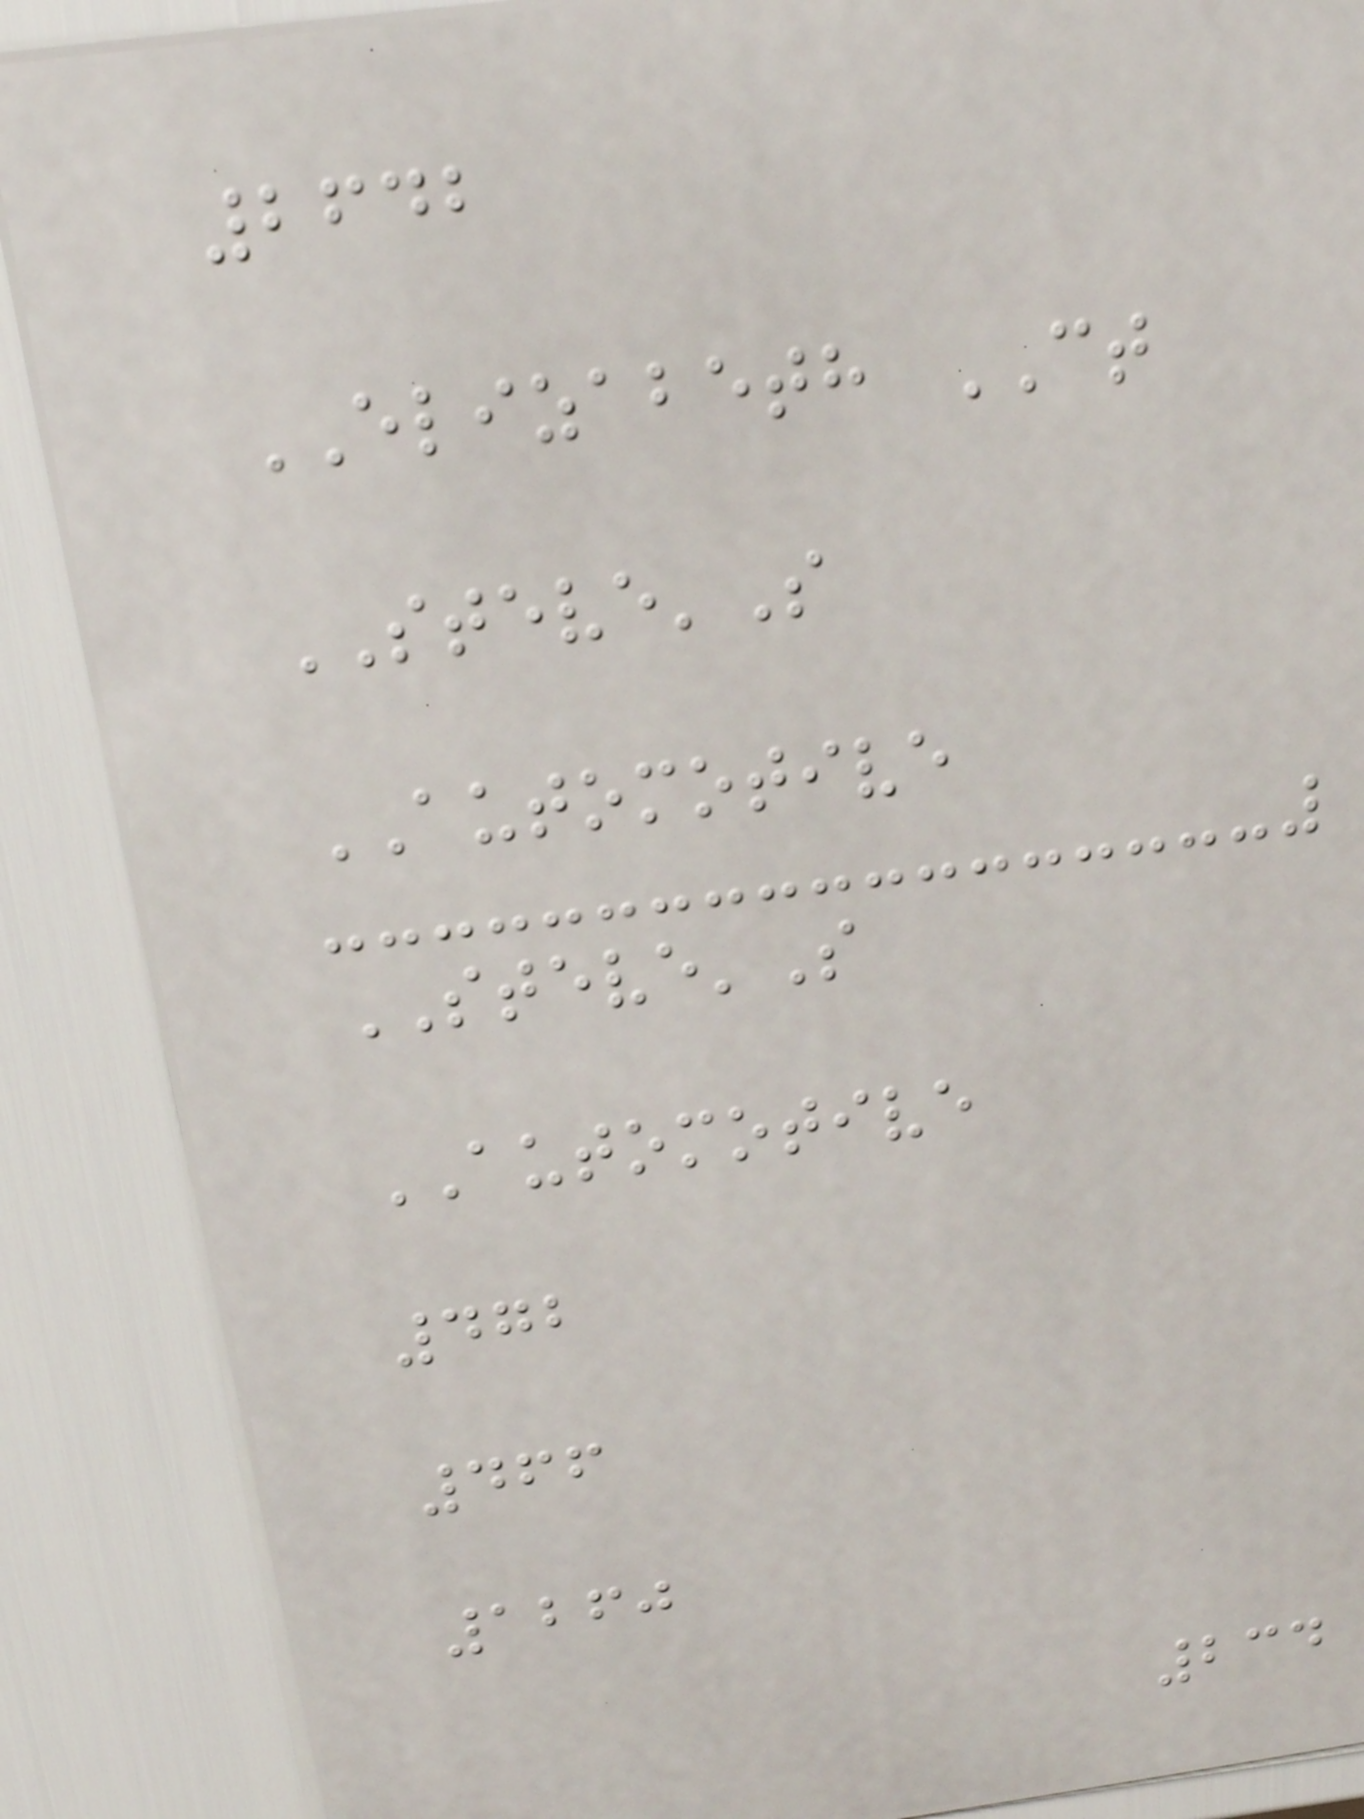2642
ELIZABETH CT
STEVE'S
AUTOMOTIVE
STEVE'S
AUTOMOTIVE
472
466
1260
234
